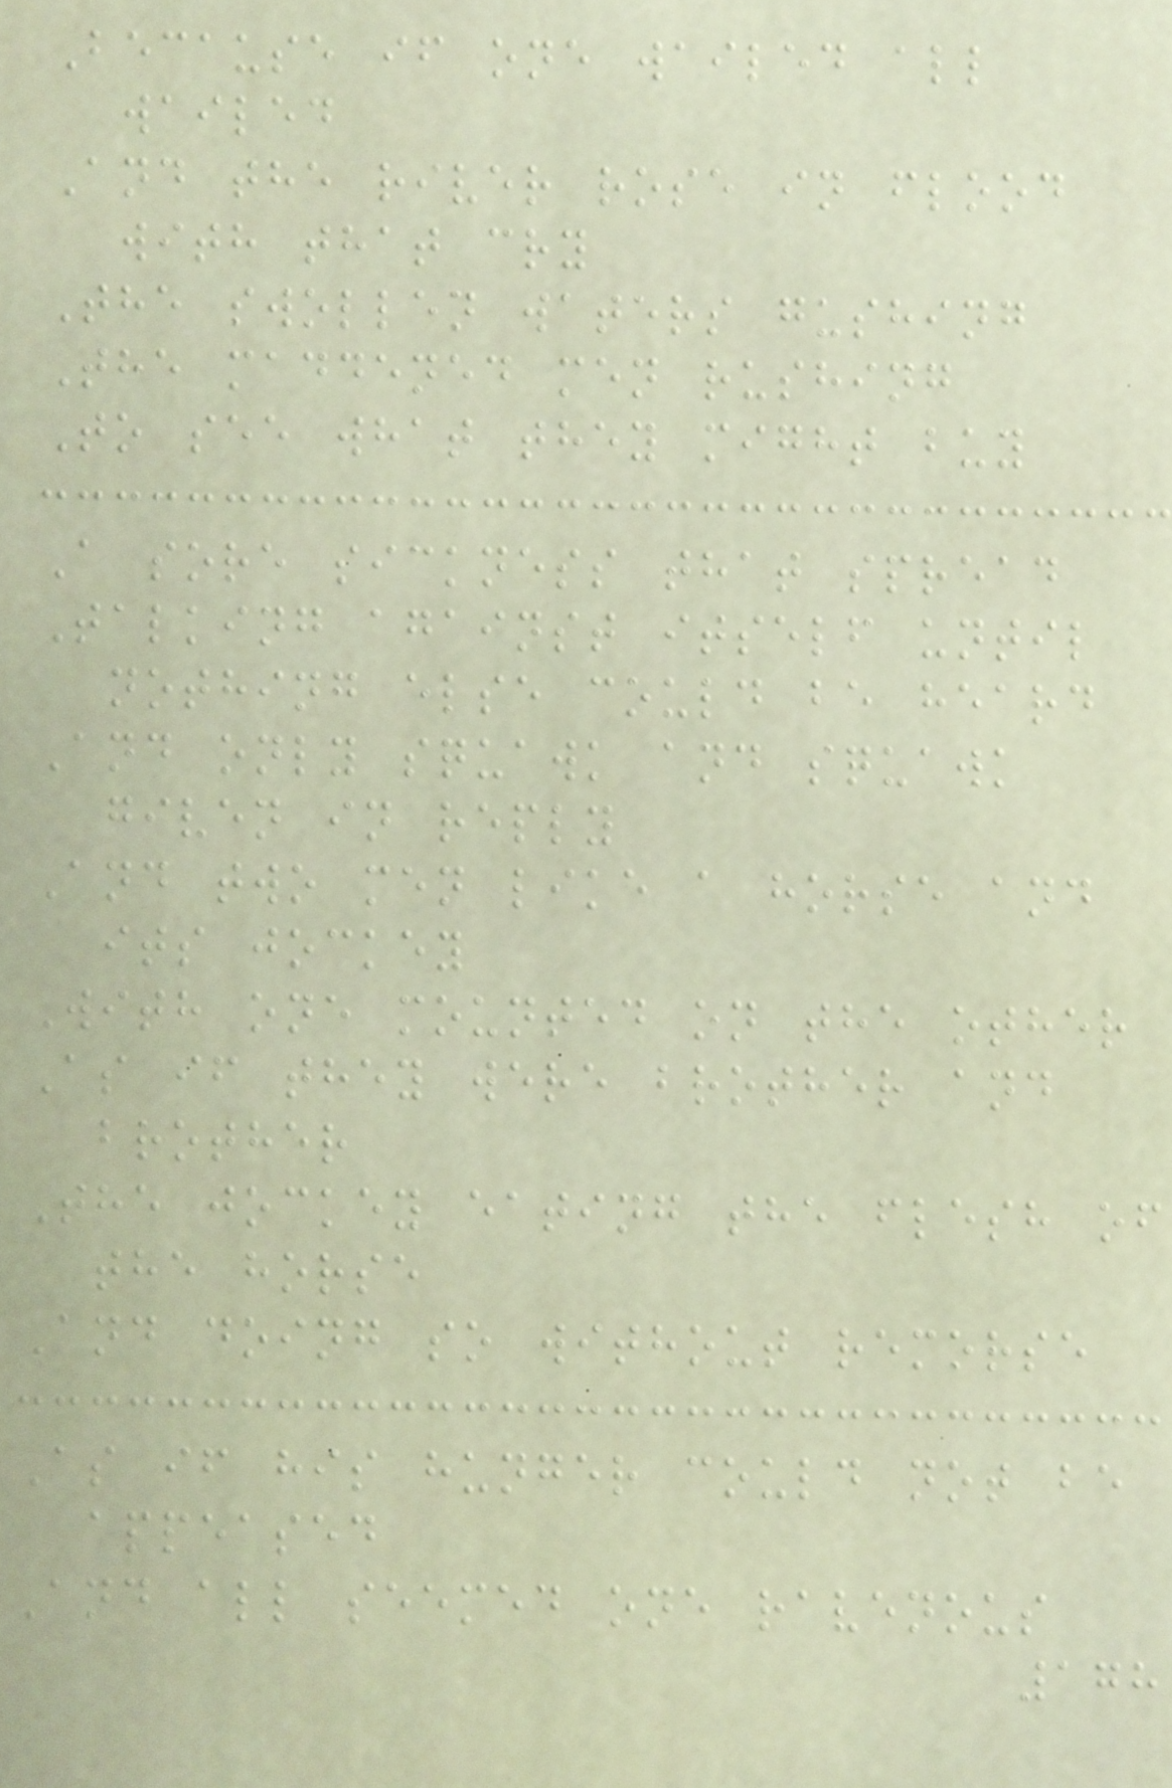Because if one wailed all
wailed
And the river rose in flood
with that cry
The swollen waters gushing
The maddened men rushing
To see what they might buy
A sore sickness that spread
Talking against itself until
nothing else could be heard
And only squawk and squawk
given in reply
And two men like a horse and
its jockey
With one mounted on the other
As if they were brother and
brother
The jockey eating the flesh of
the horse
And doing so without remorse
As if his hunger could not be
appeased
And all seemed one ravenous
178
